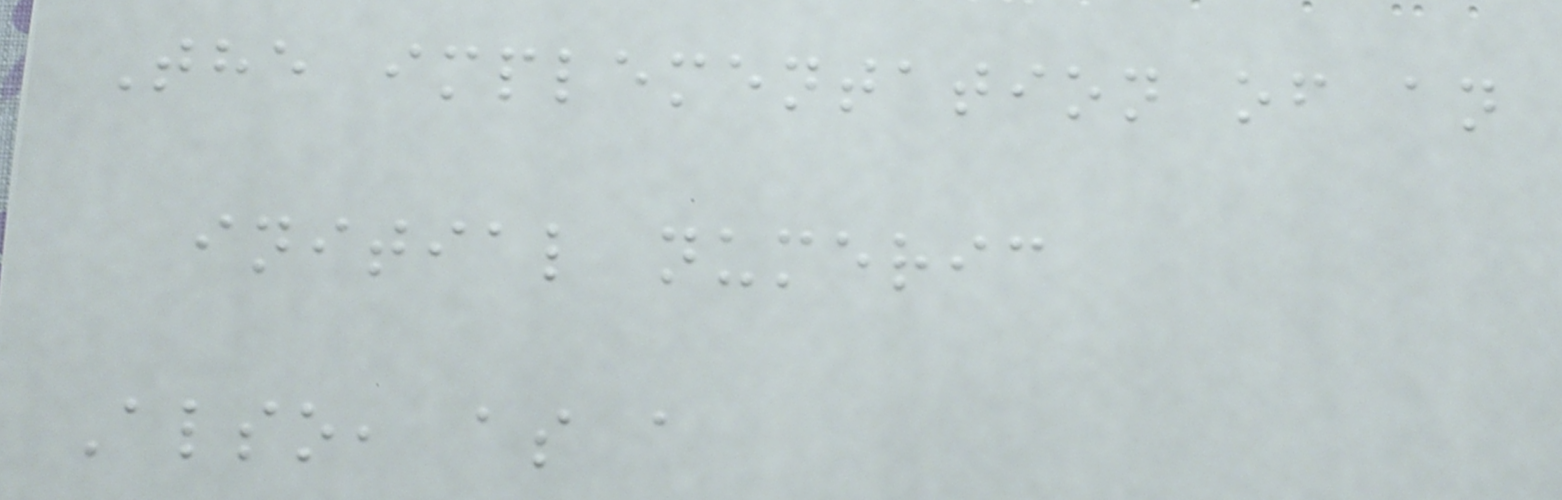The implementation of an
initial numeric
Also, as a
